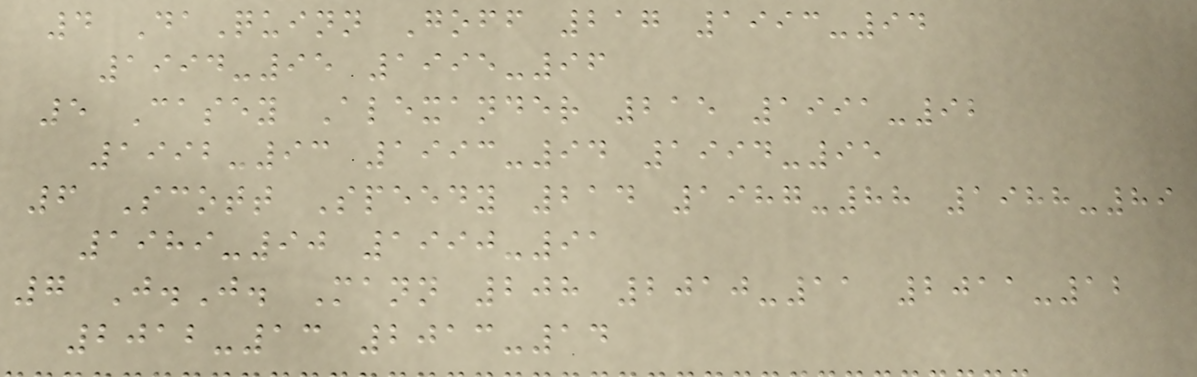4 DaQuinn Goff 217 1993-94
1994-95 1995-96
5 Casey Alexander 215 1991-92
1992-93 1993-94 1994-95
6 Scott Speedy 214 1987-88 1988-89
1989-90 1990-91
7 J.J. Mann 208 2010-11 2011-12
2012-13 2013-14
